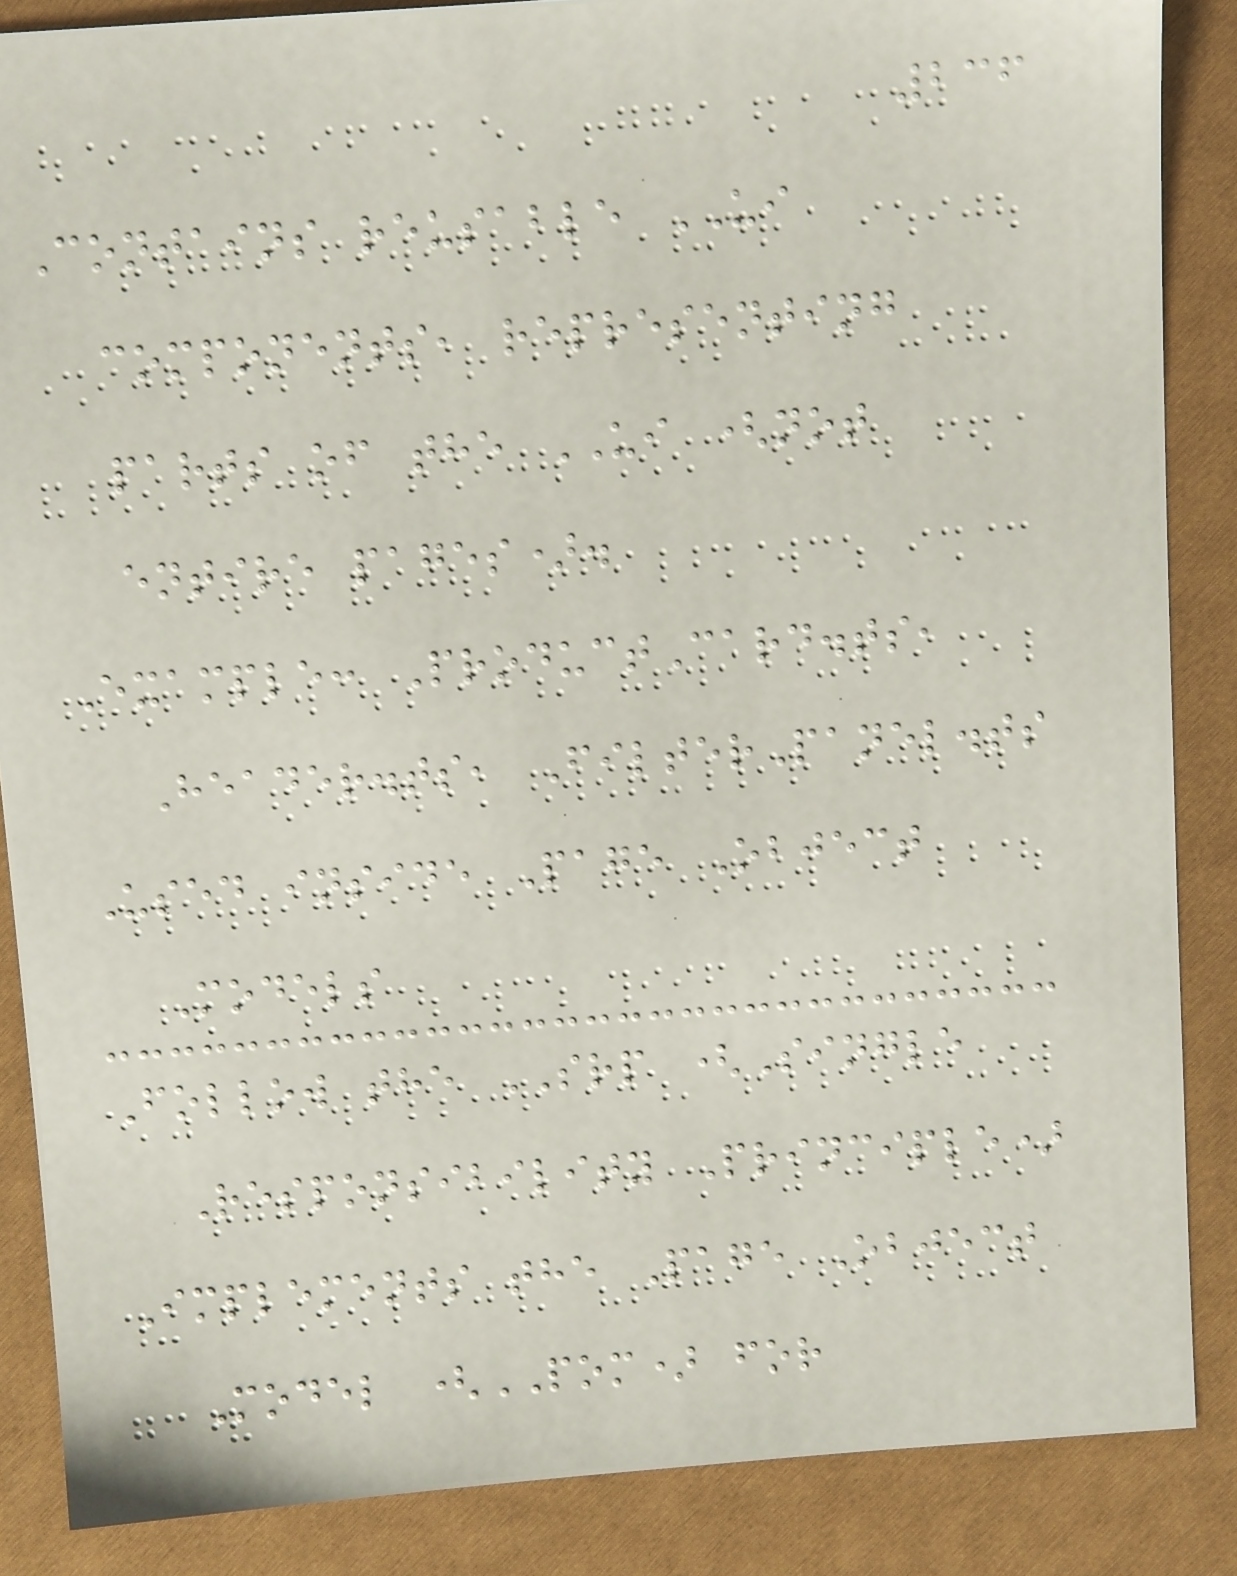236
Contains reusable UI
components, representing
parts of the UI (not
entire pages).
Example: ProductCard.ts,
Header.ts, FilterPanel.ts
Used inside Page Object
Models
Follow the SRP (Single
Responsibility Principle)
Implements the Page Object
Model (POM) for
